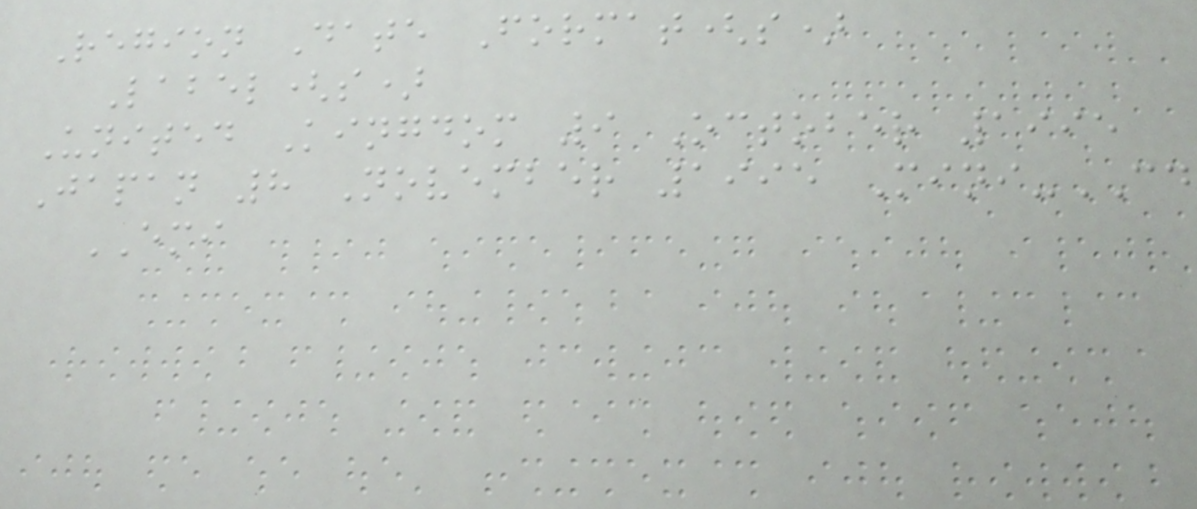Region Date Format(s)
Label(s)
United Kingdom 9 October 1995
Japan 8 November 1995 Mini-CD
EMI
